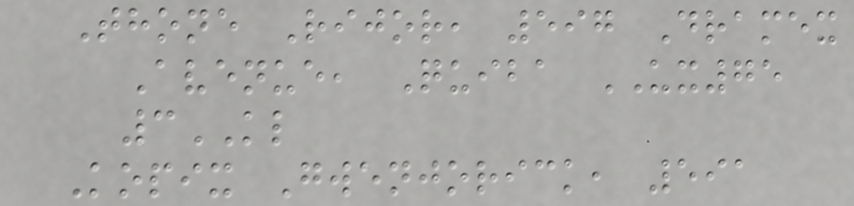Thone Rijor, 597 Dramex
Avenue, Quiba UX75
3KL
Kopix Gwenjorick, 591
